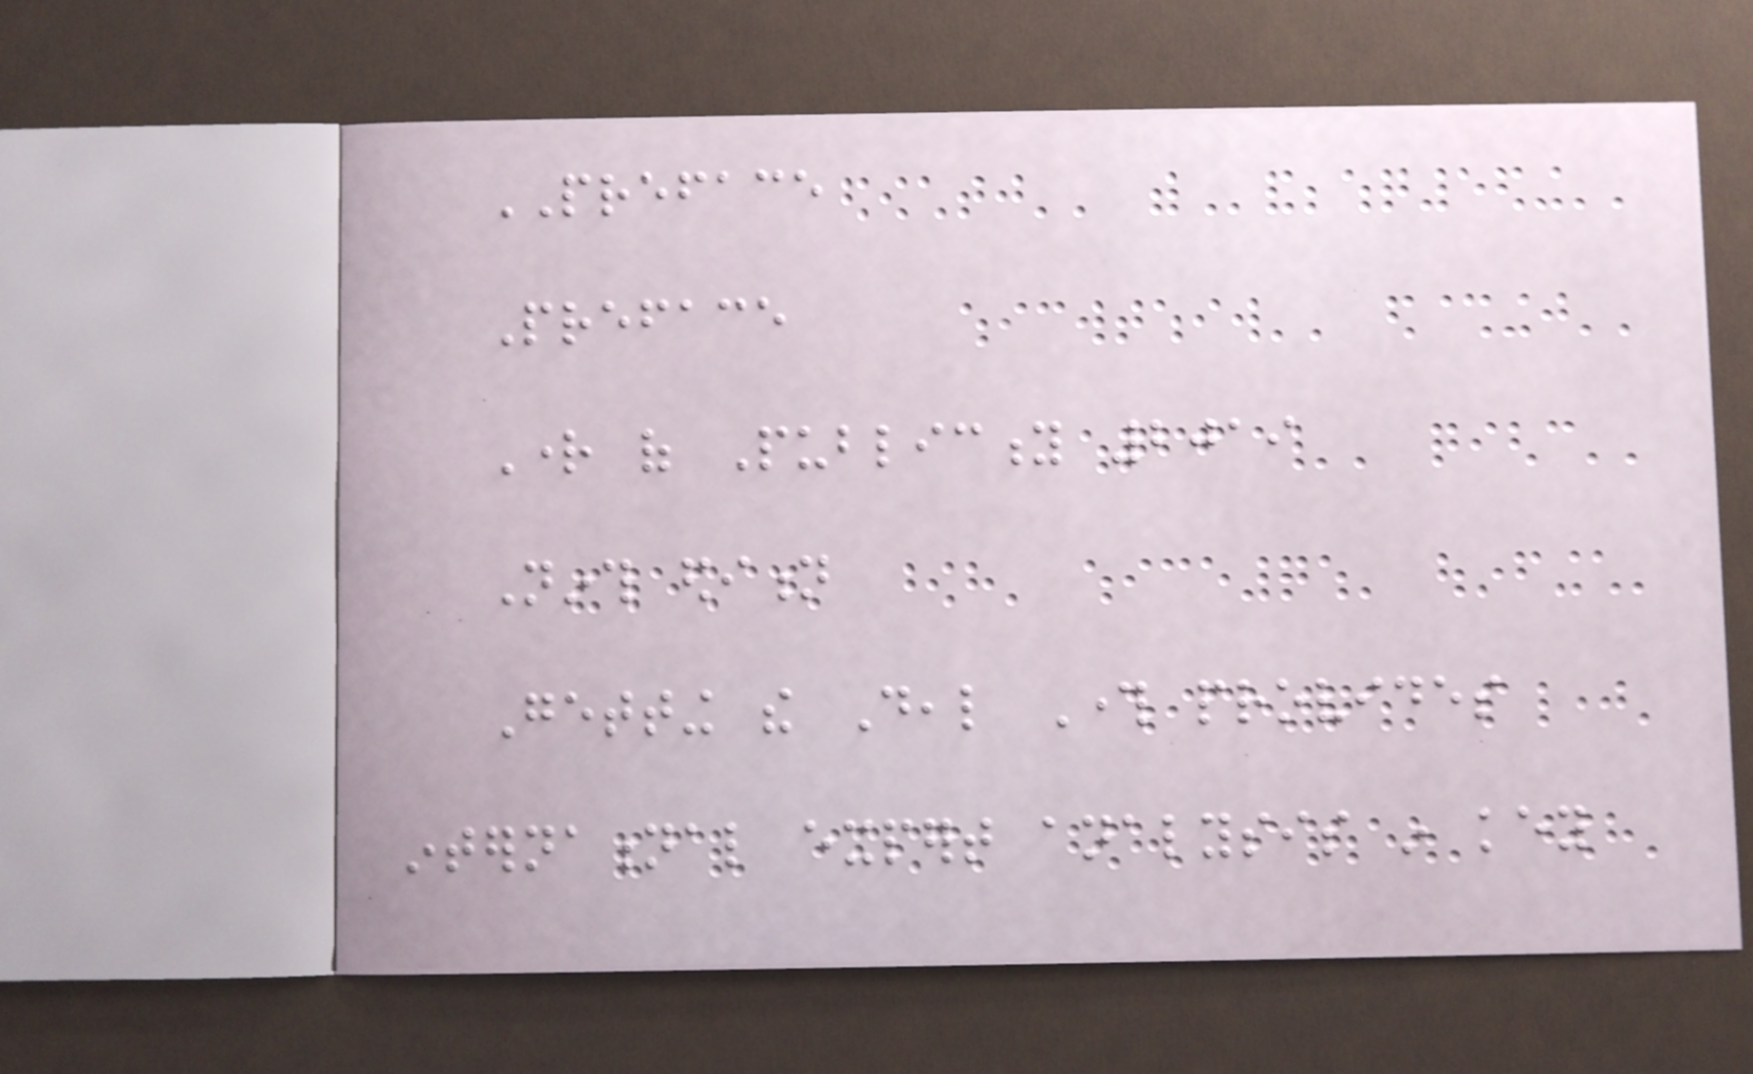PREFACE
Preface
Right of Publicity 2019
Ninth edition
Getting the Deal Through provides
international expert analysis in key
